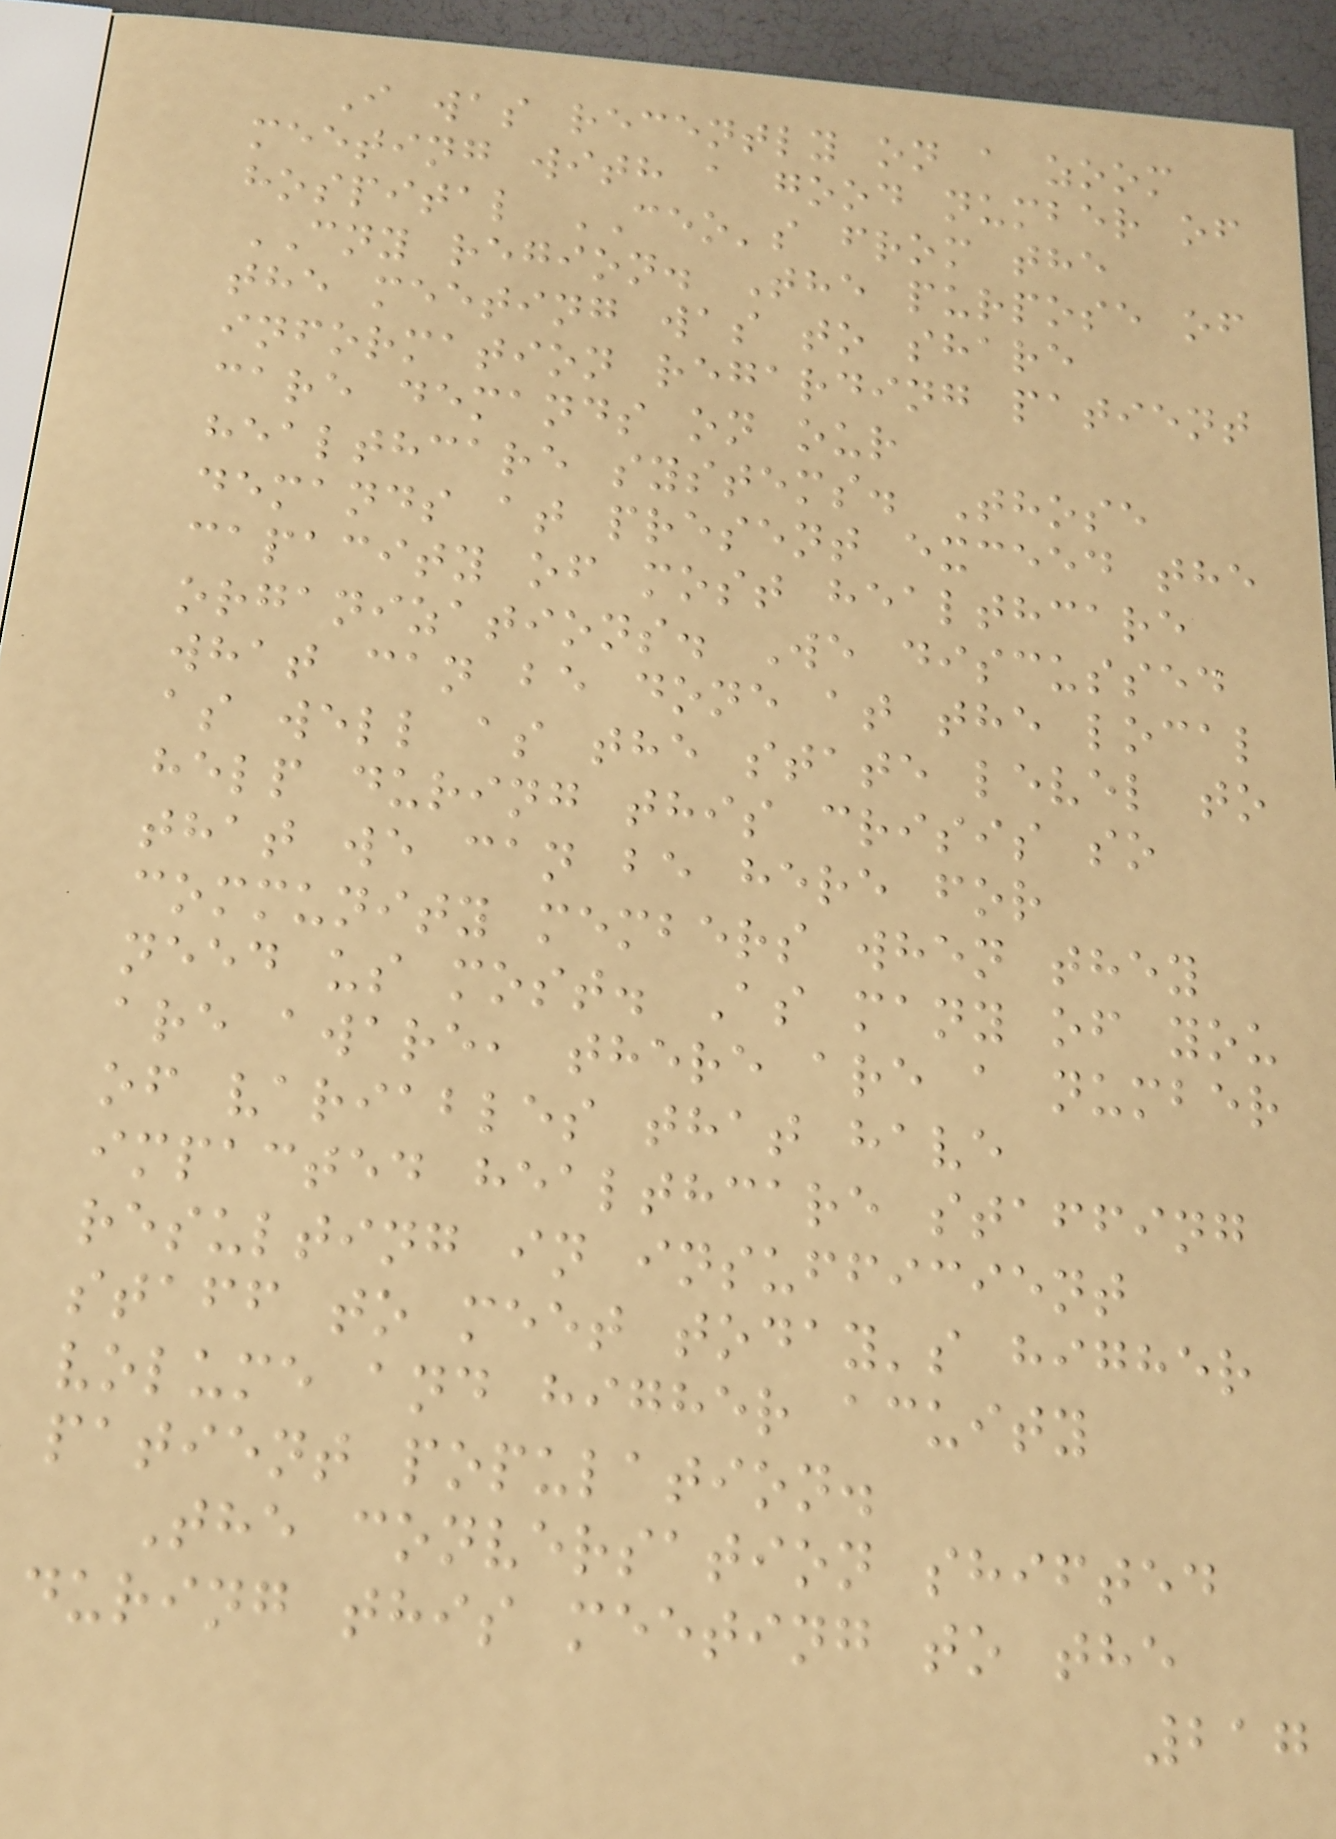I was recently on a zoom
meeting with a good number of
hospital CEO's from the
CNY region. The purpose of
the meeting was to share
information regarding patient
care demands on our
healthcare systems. Those
demands at present exceed the
capacity of most healthcare
organizations. We discussed
what can be done at the local
as well as the state level to
help during this crisis so
that we can be here for
community members when they
need us most. As many of you
are aware, there are a number
of variables that have
impacted healthcare staffing
resulting in insufficient
staff to meet today's higher
volume and higher acuity
patient population.
The conversation shifted
during this meeting to the
217
